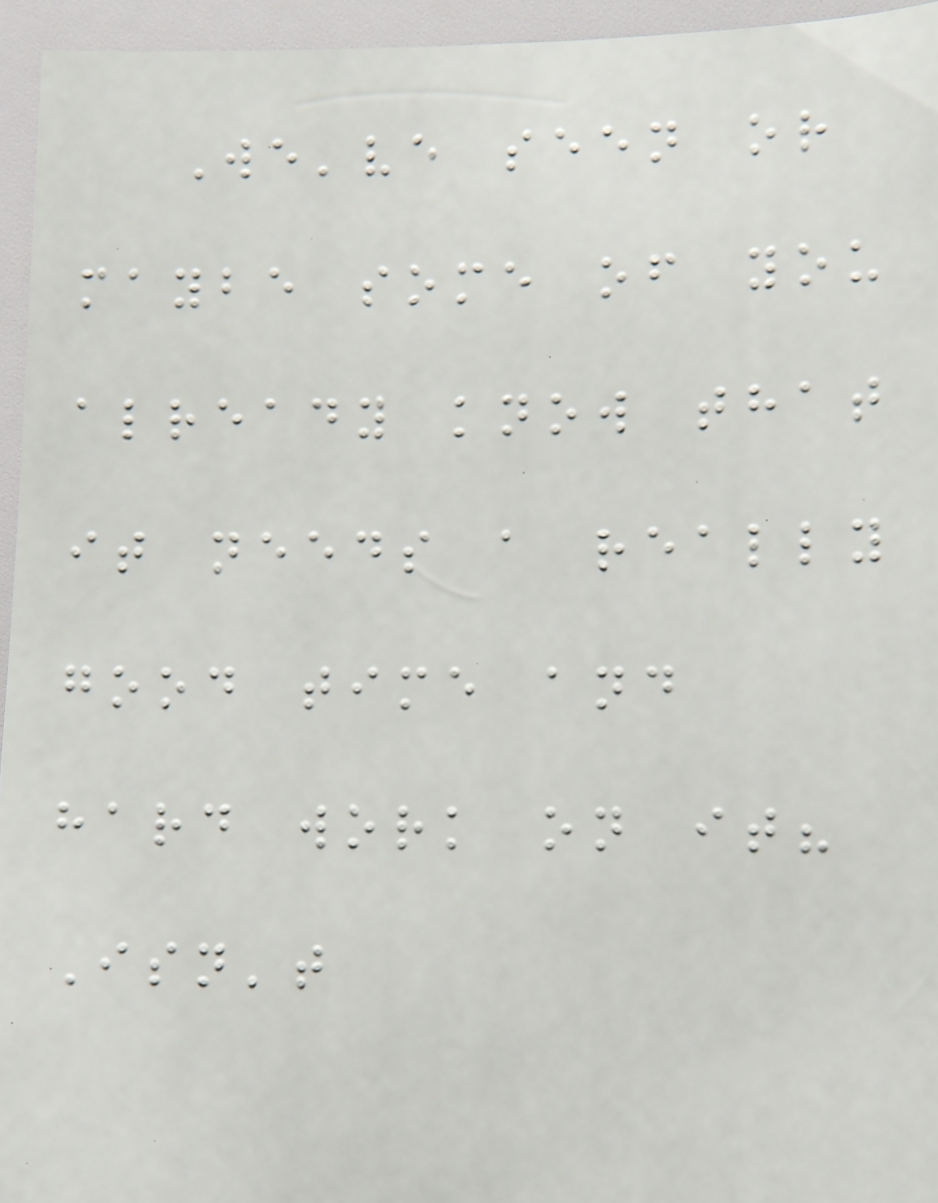We've seen or
maybe some of you
already know that
it needs a really
good time and
hard work on it?
Isn't
